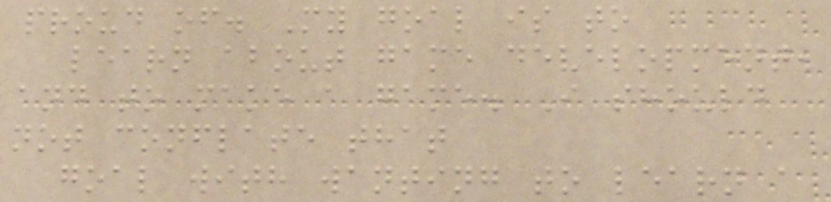proud of. My goal is to
learn about game development,
and to make a game. I should
not conflate that
goal with wanting to learn a
